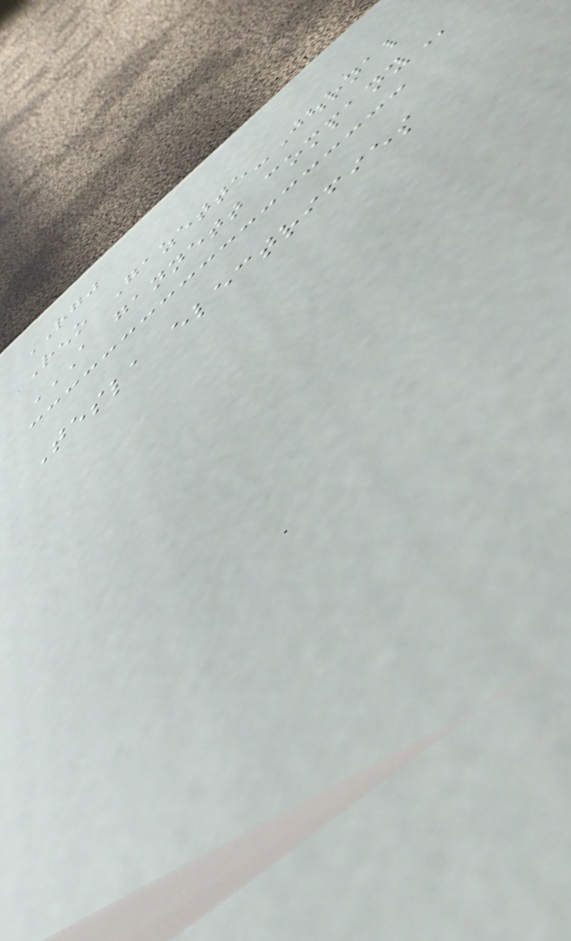RGJ
Reno Gazette-Journal
A GANNETT COMPANY
Tesla electrifies
